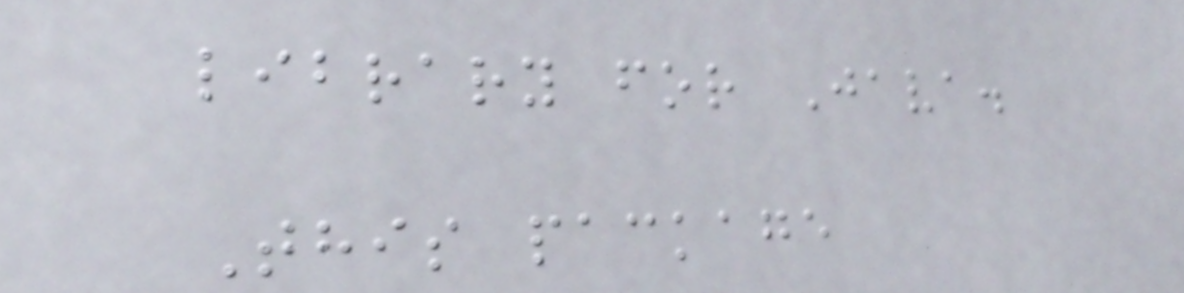library for Java.
This package
